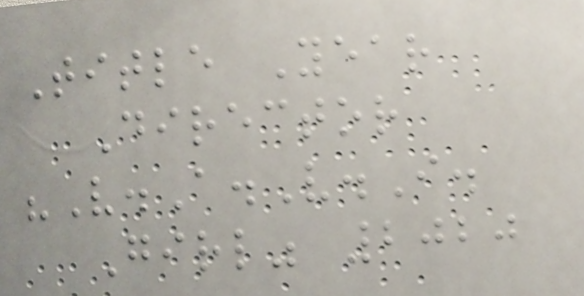Title Year
Director
"V.A.V.I.
Girl" 2020
